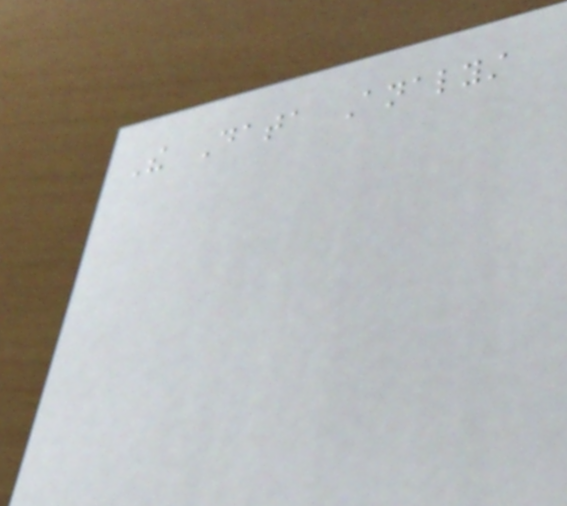The Data Analyst
